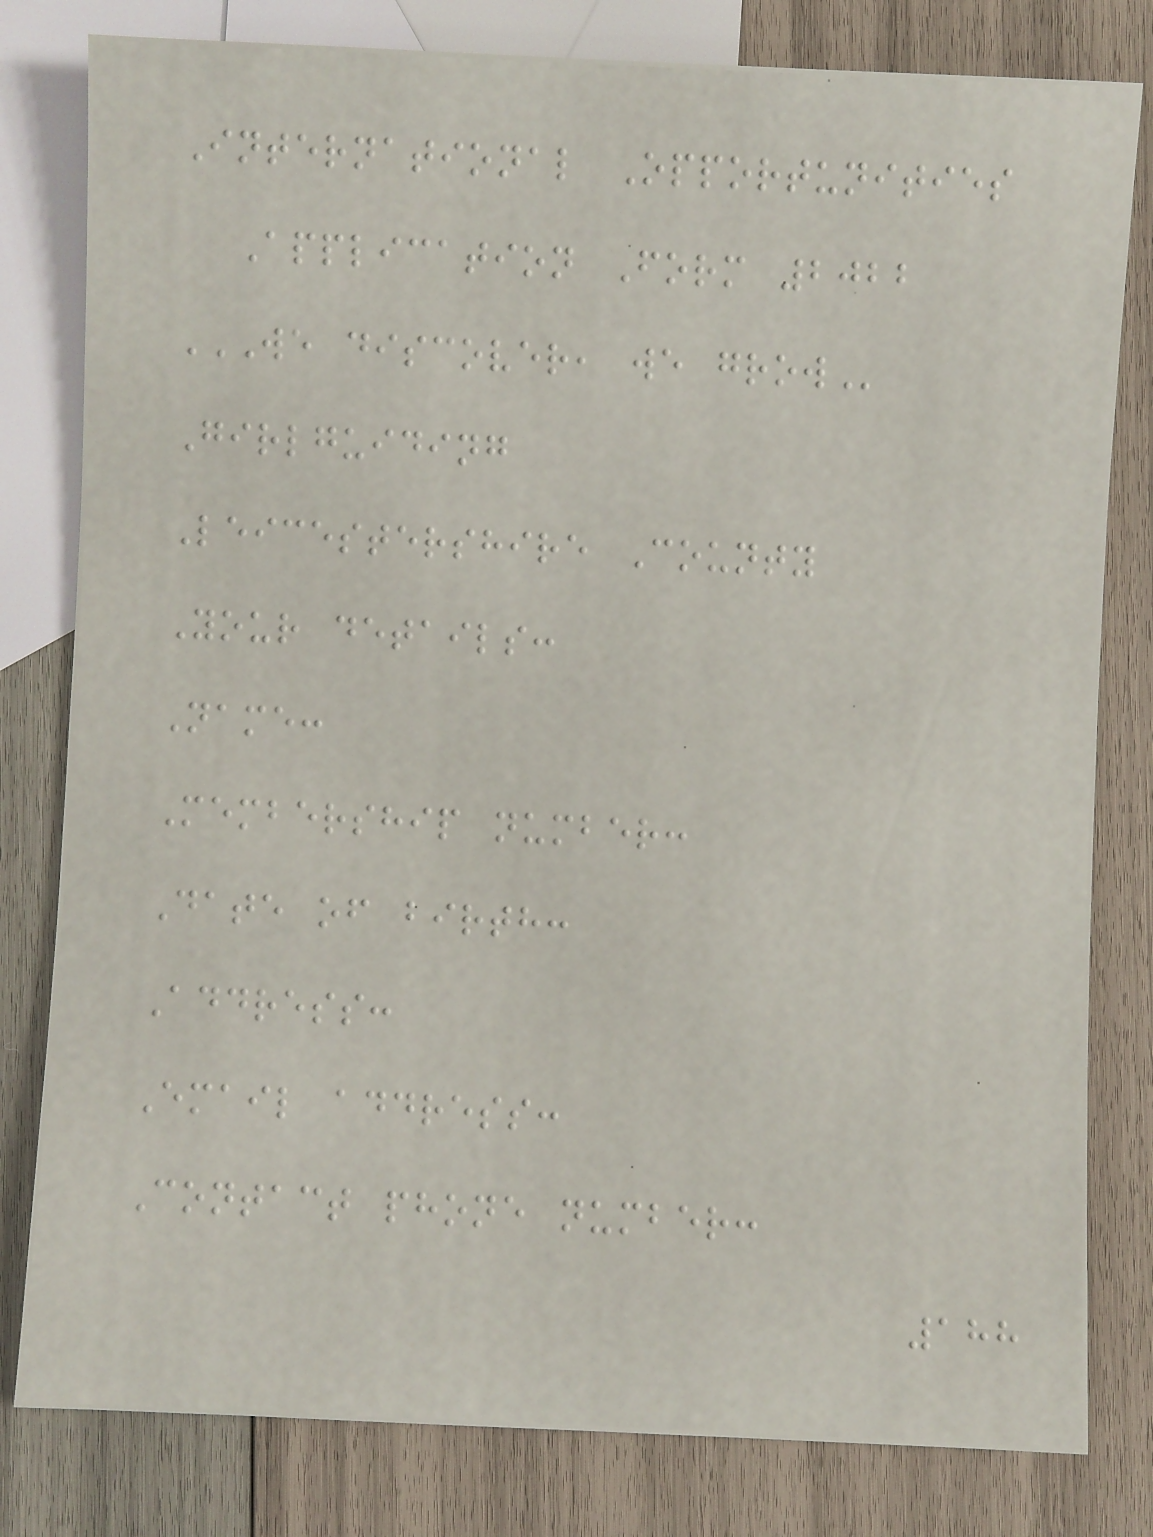International Opportunities
Application Form 2022
WE DISCOVER, WE GROW
Girlguiding
Leicestershire County
Your details:
Name:
Membership number:
Date of birth:
Address:
Email address:
Contact phone number:
188
